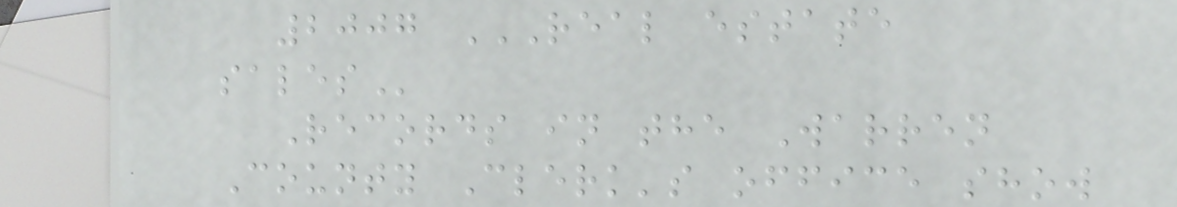2007 REAL ESTATE
SALES
Records in the Warren
County Clerk's office show
